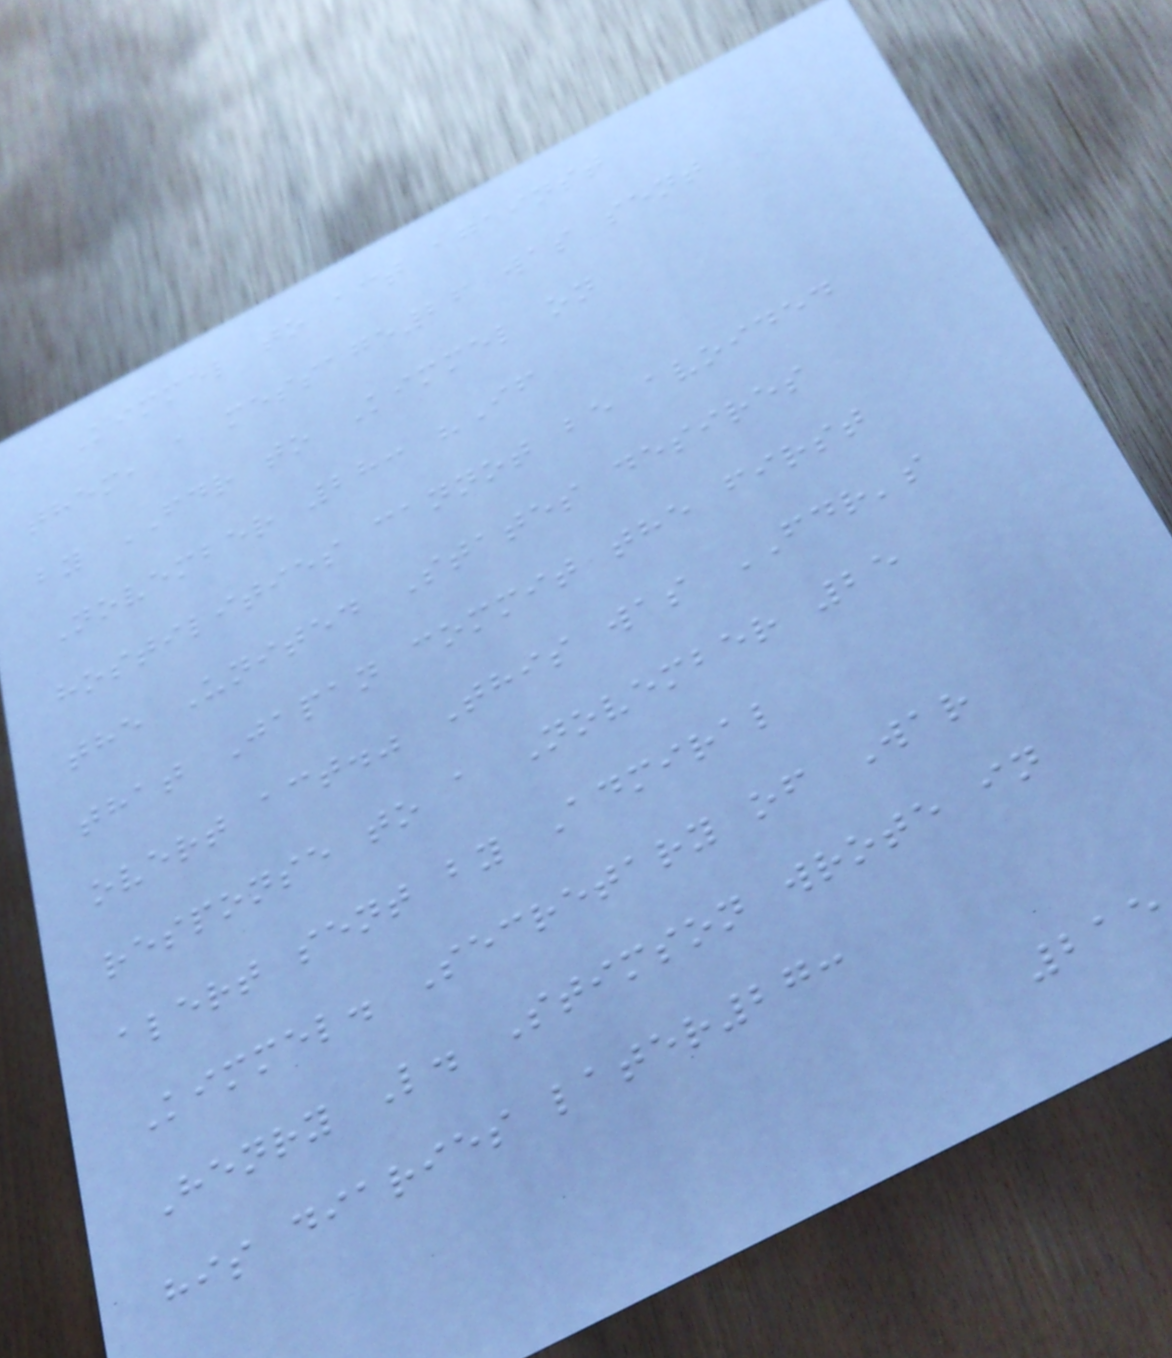Kimmel to act against
them, a message26 was sent
by FDR to Kimmel on
November 28: "If
hostilities cannot be avoided
the United States desires
that Japan commit the first
overt act." This was FDR's
response to a November 25
alert sent by Admiral
Kimmel. Secretary of War
Henry L. Stimson wrote in
his diaries later27:
215
